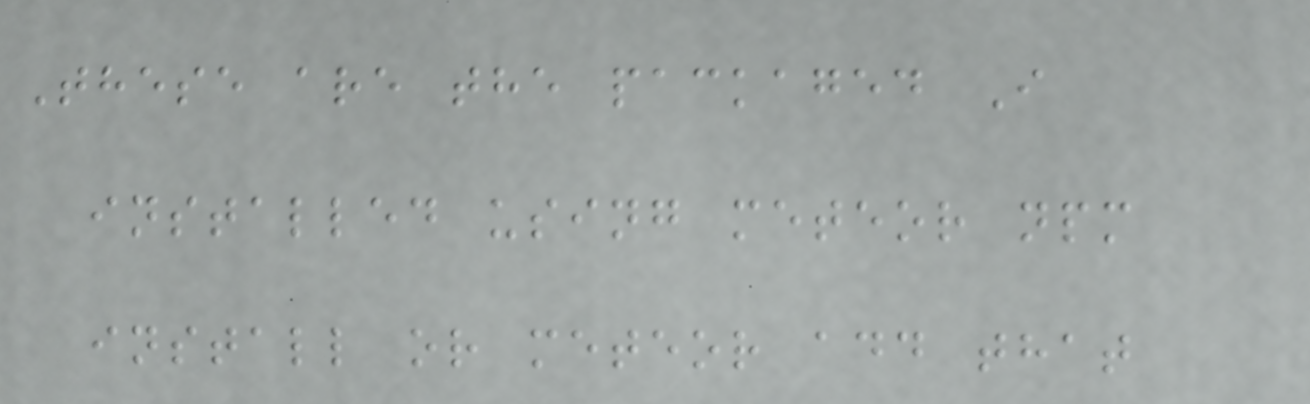These are the packaged I
installed using meteor npm
install or meteor add that
